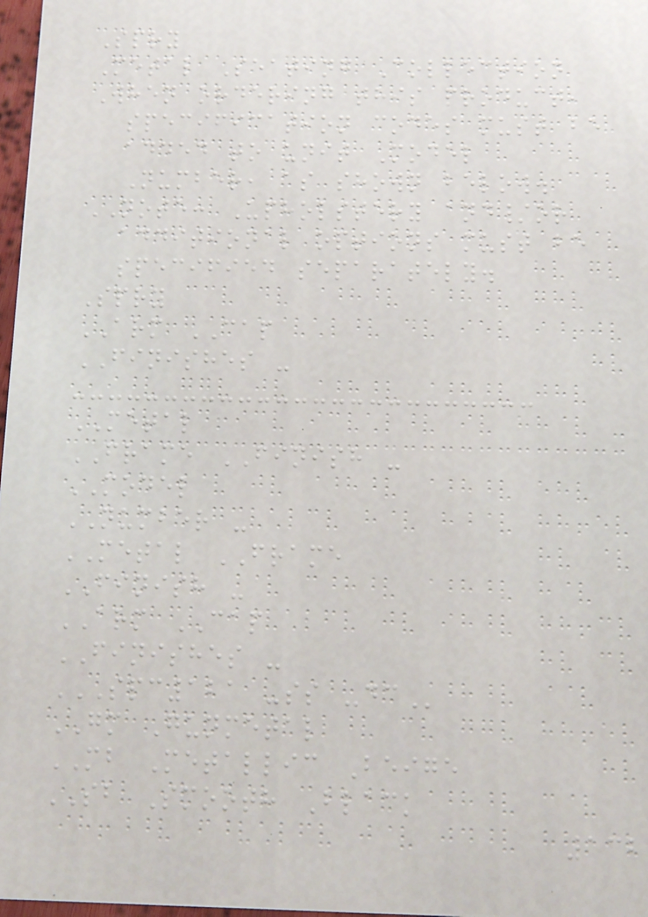Spry
Metal Seating Collection
When ordering this product,
specification codes must be
added to unit Model
Number, as shown below.
NOTE: Upholstery and/or
additional options must be
specified separately.
Spry
ARM CAP
FINISHES -
METAL
FRAME FINISH -
MODEL
NUMBER -
METAL FRAME
FINISH -
ARM CAP
FINISHES -
SPC121 -SS -DC
GM Gunmetal
MB Metallic Beige
SB Smooth Black
132
